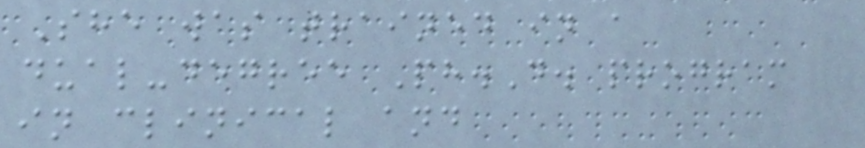She was trained in a
dual-degree Ph.D. program
in clinical and
